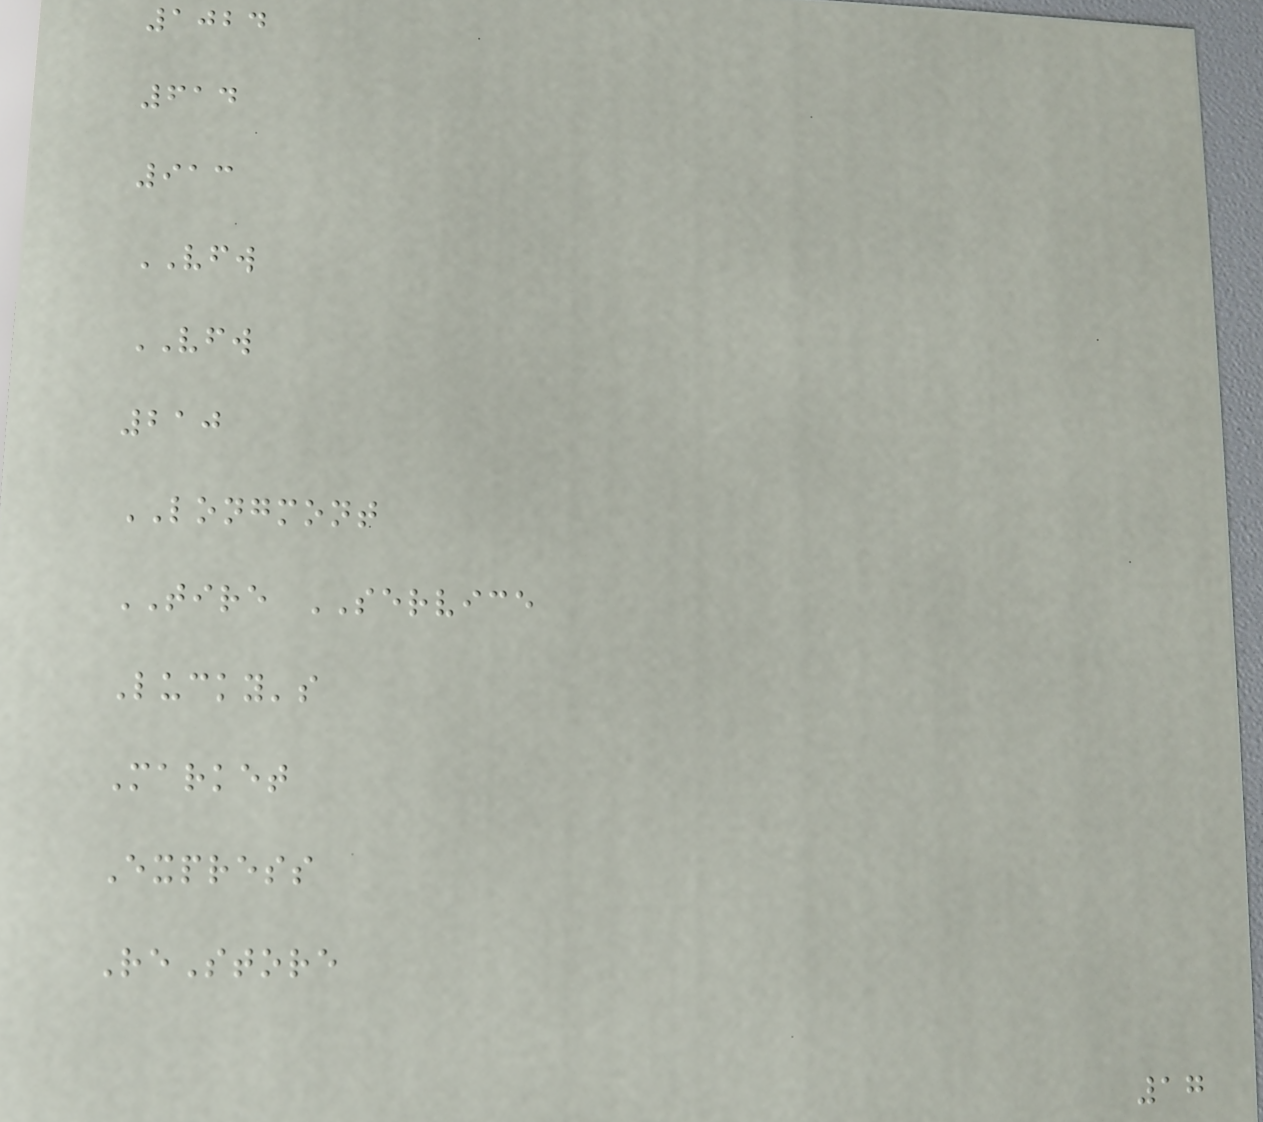1024
614
913
VFW
VFW
210
LONGMONT
TIRE SERVICE
Lucky's
Market
Express
ReStore
17
